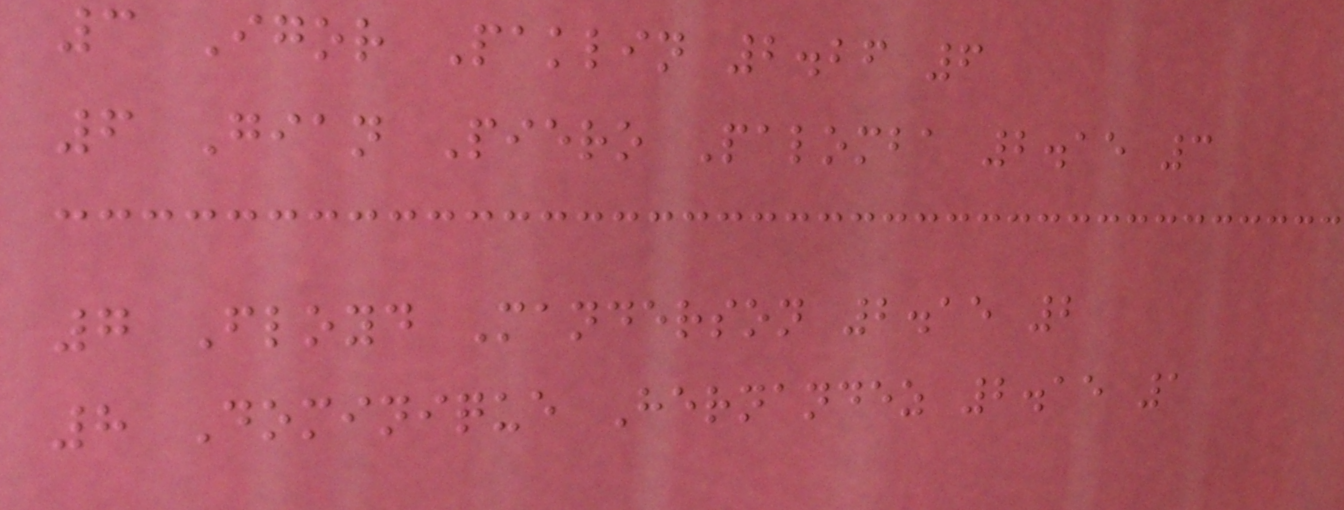3 Igor Paklin 2.26 6
6 Gian Piero Palomba 2.15 3
7 Floyd Manderson 2.15 2
8 Dominique Hernandez 2.15 1
